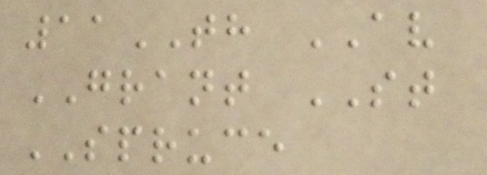11TH AV
GRANT ST
SPRUCE
